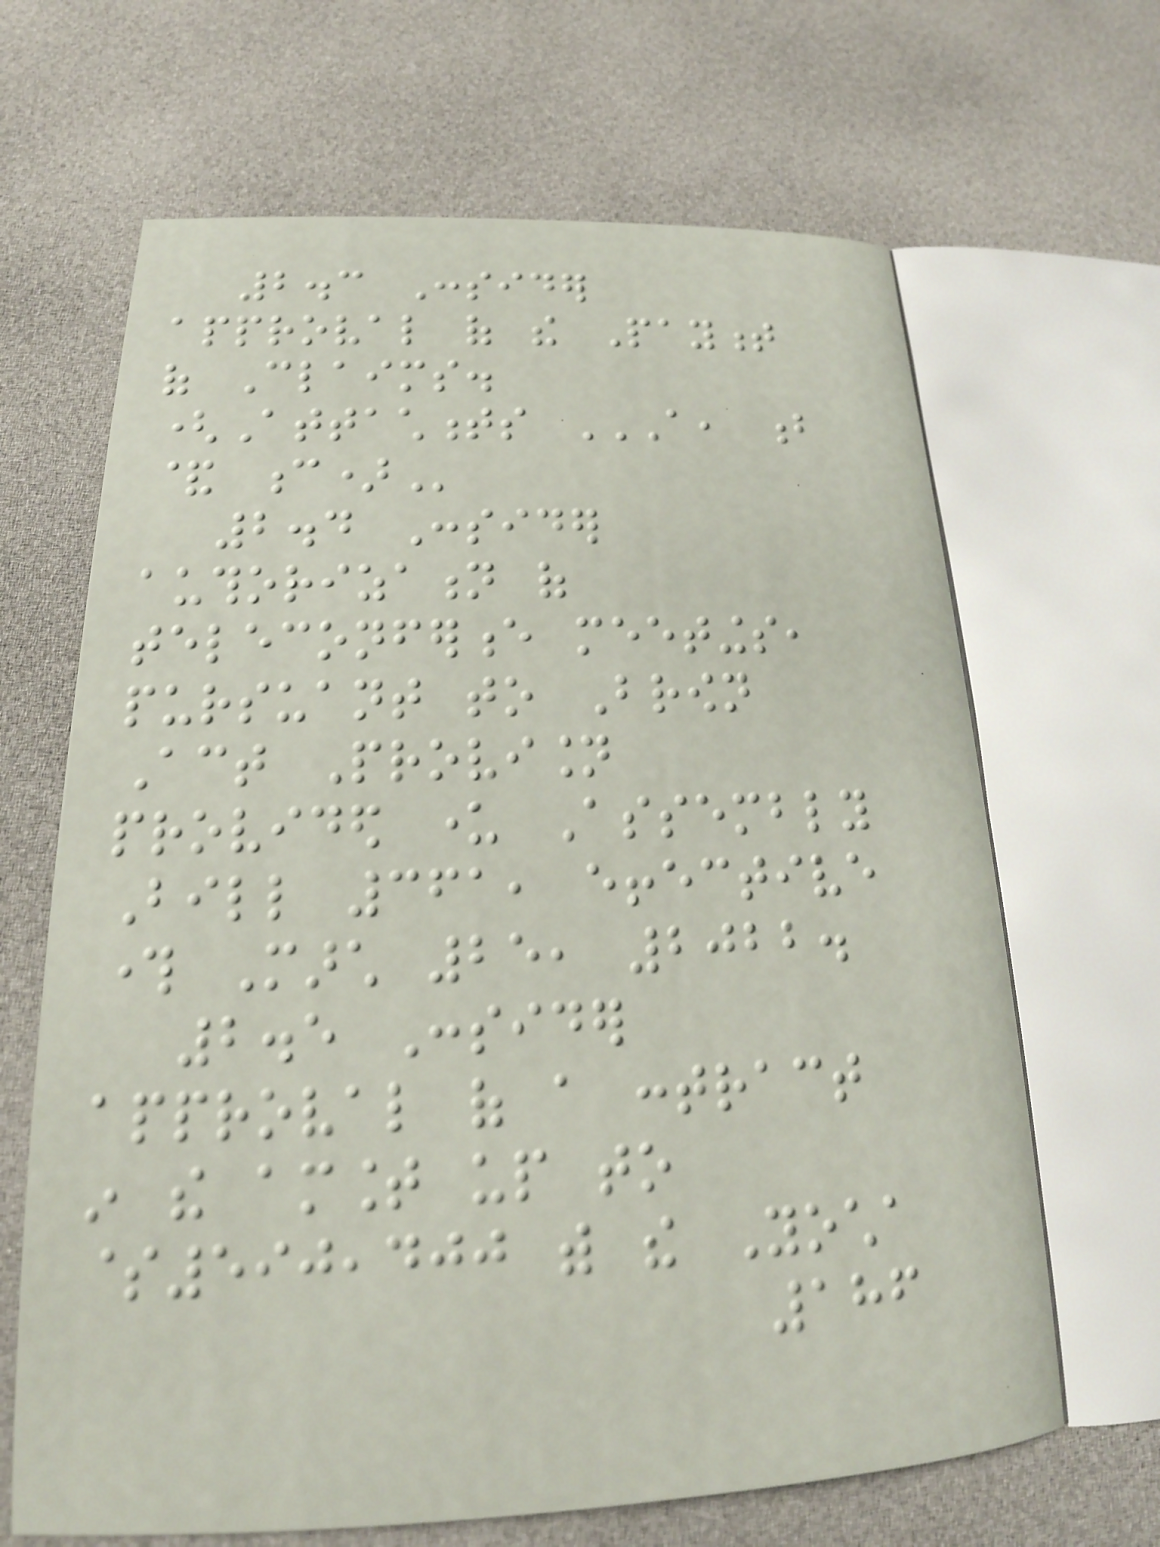2.3 Consider
approval of the Payment
of Claims.
(Attachments A, B
& C)
2.4 Consider
authorization of
teleconference meetings,
pursuant to Brown
Act Provision
provided under Assembly
Bill 361, effective
through March 25, 2022.
2.5 Consider
approval of a contract
in the amount up to
$590,400 with the Yocha
186
